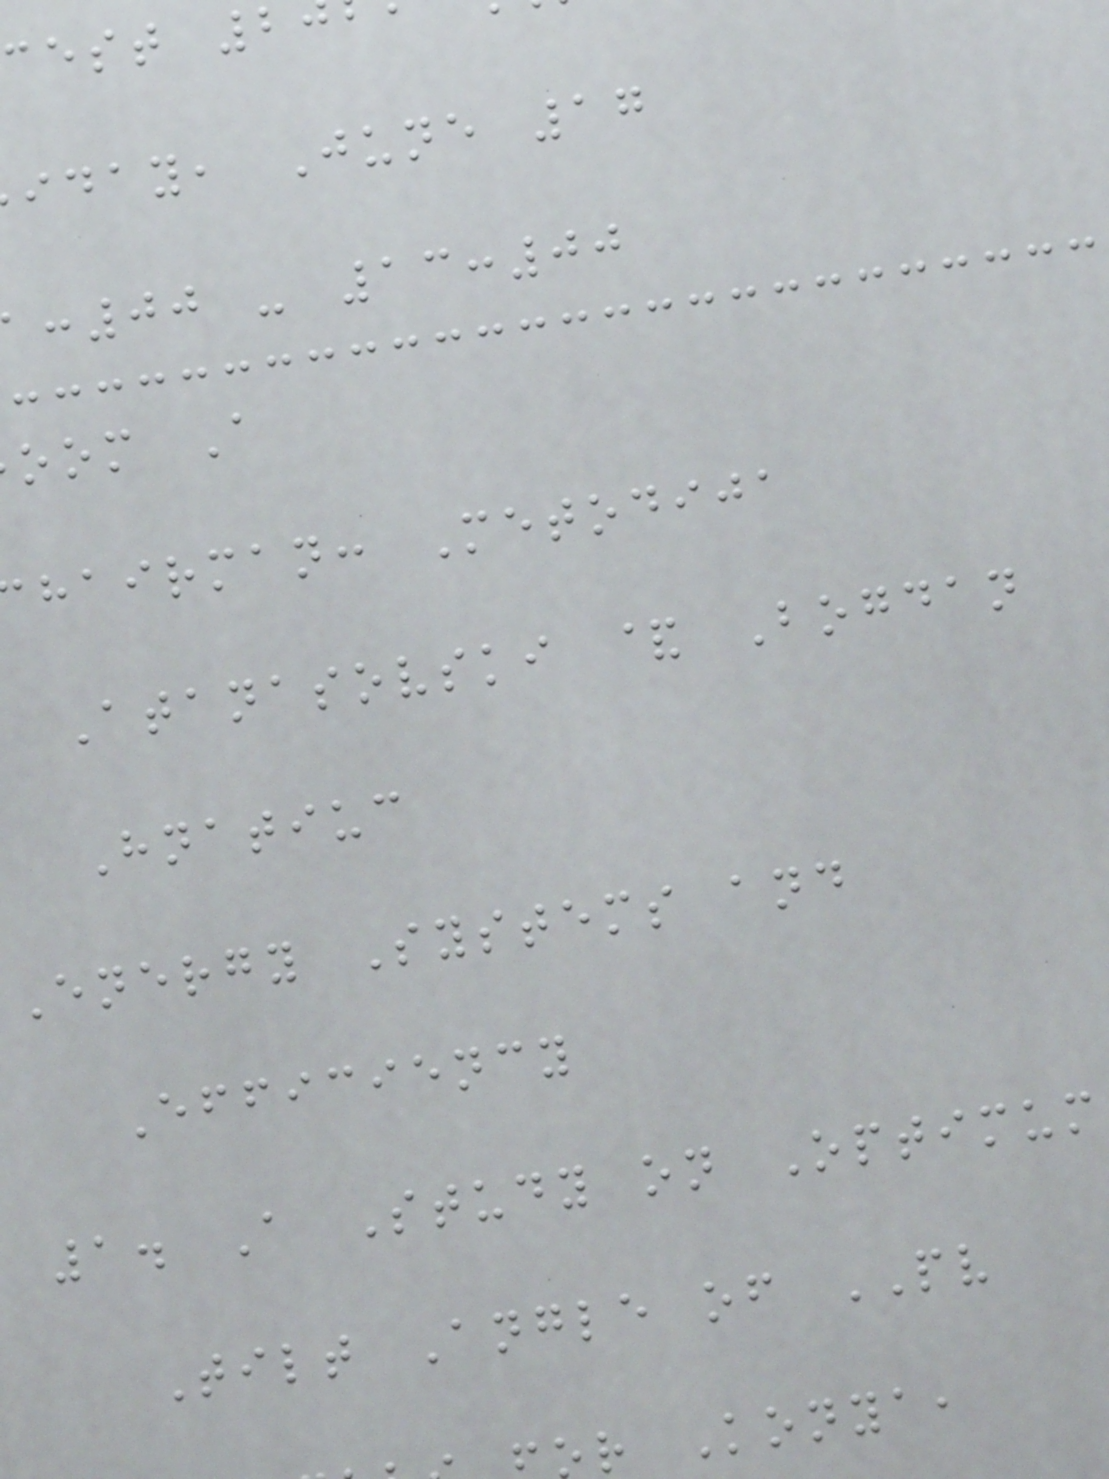cest 2
iday, June 17
:00 - 13:00
oom A
hairman: Metodija
Atanasovski & Bogdan
Hnatiuc
Energy Systems and
Efficiency
1. A Study on Optimum
Tilt Angle of PV
r Konya,
